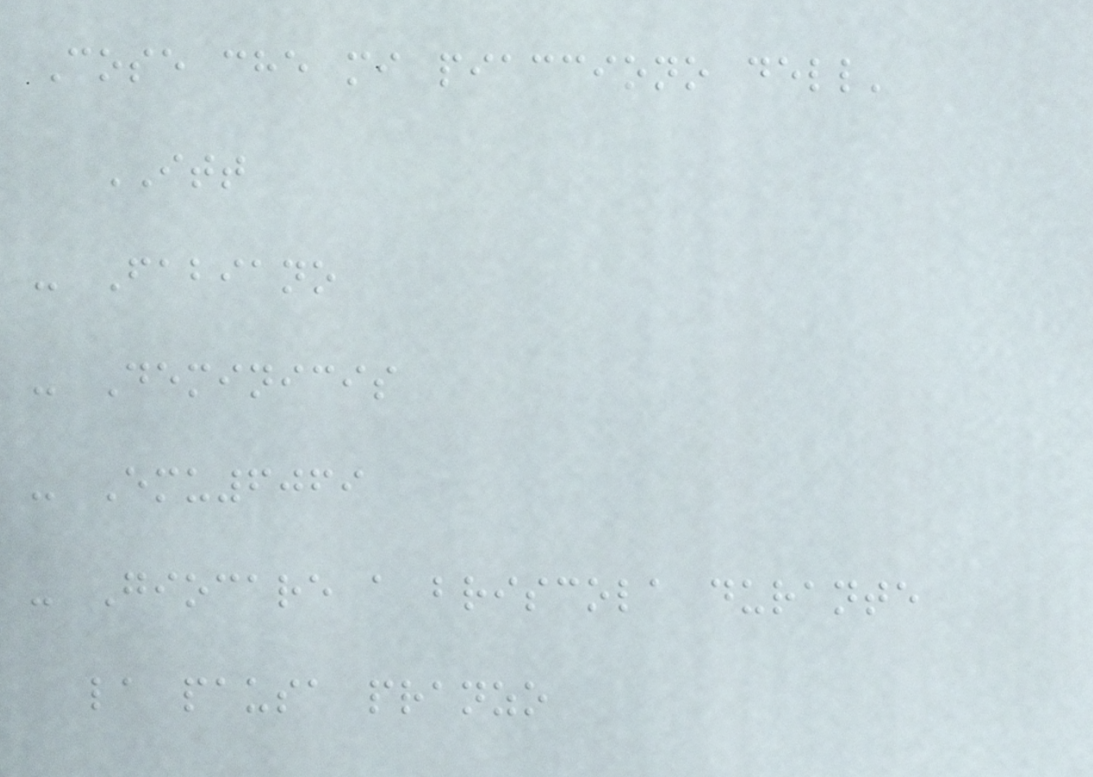Cose che mi piacciono dell'
ITT
- Fabiano
- Deminicis
- Emu6069
- Giocare a briscola durante
la pausa pranzo
